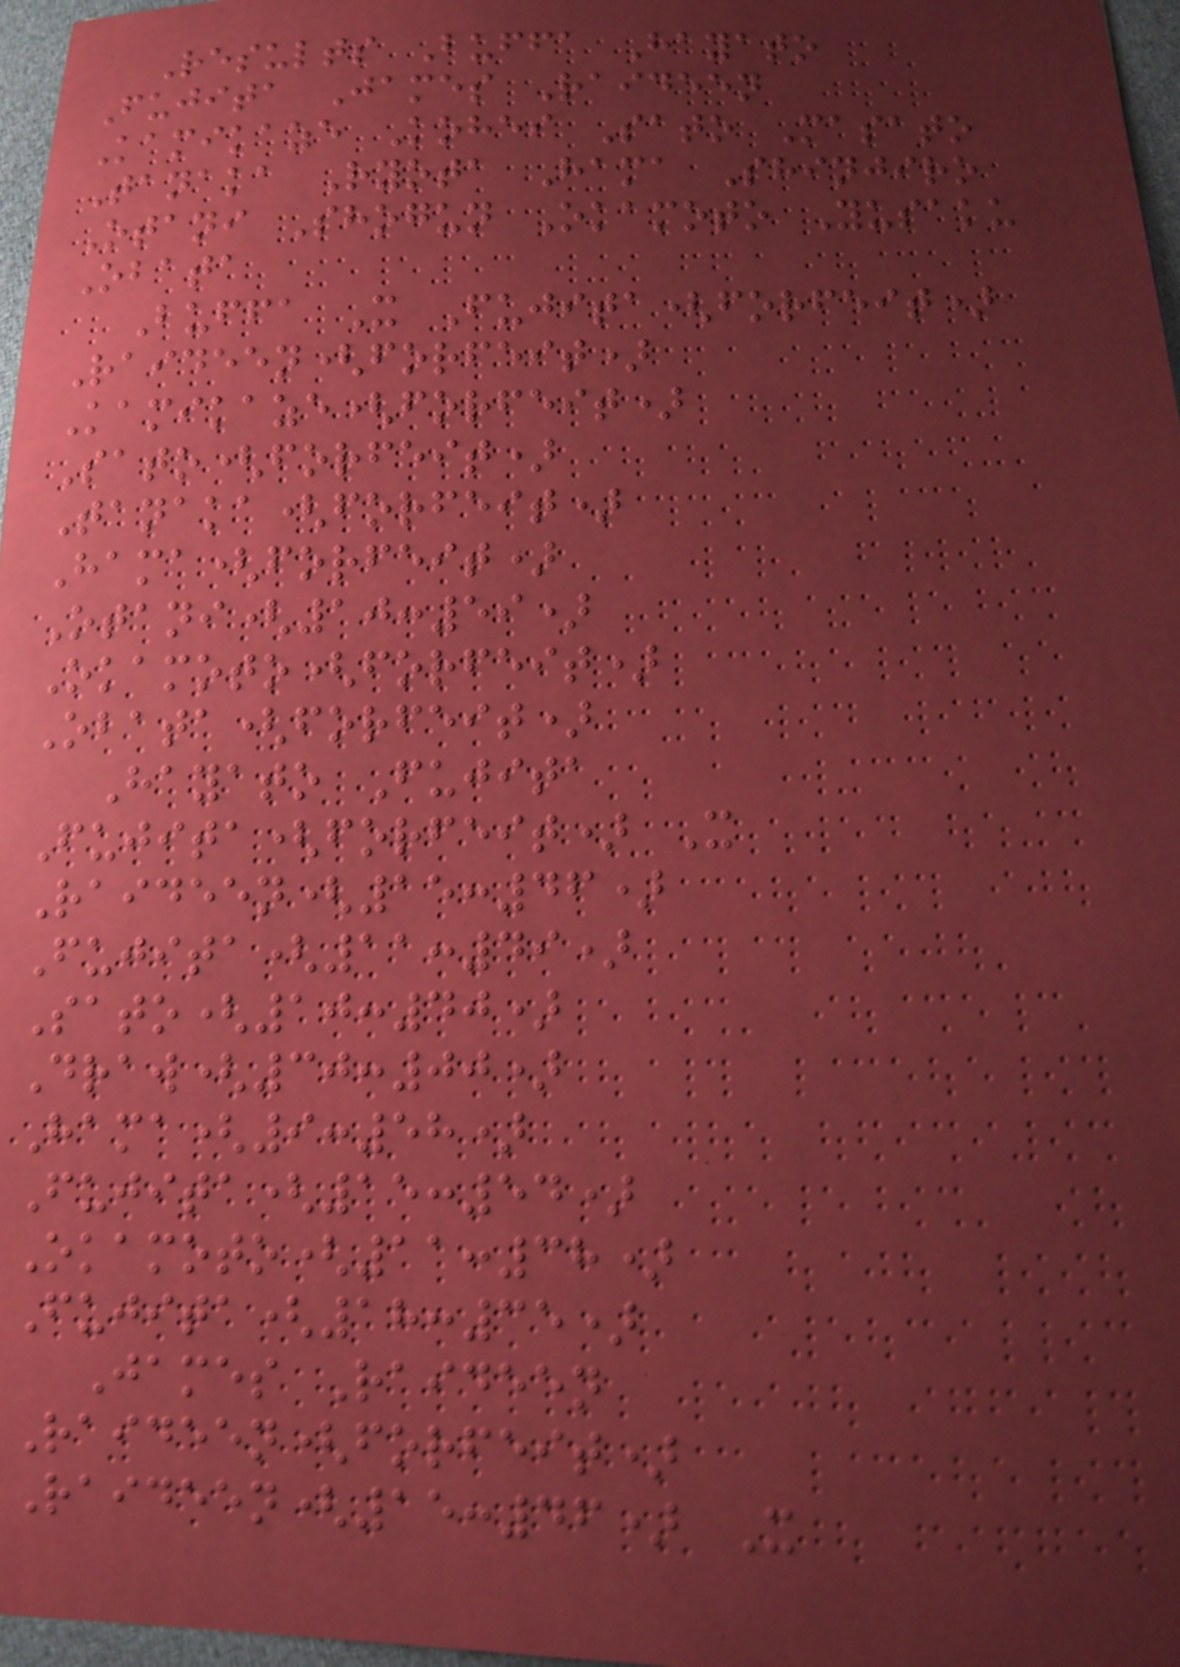Results Buffa Hayato
Fujita James Raideen
Kamikaze Kohei Sato Masato
Tanaka Ryota Hama Shinjiro
Otani Shogun Okamoto Yusaku
Obata
Buffa X Fujita(forfeit)
Raideen(forfeit)
Kamikaze(forfeit)
Sato(forfeit)
Tanaka(forfeit)
Hama(forfeit)
Otani(10:59)
Okamoto(forfeit)
Obata(forfeit)
Hayato Fujita
Fujita(forfeit) X
Raideen(15:46)
Fujita(11:49)
Sato(10:40)
Draw(30:00)
Hama(9:58)
Fujita(15:54)
Okamoto(11:38)
Fujita(18:35)
James Raideen
Raideen(forfeit)
Raideen(15:46) X
